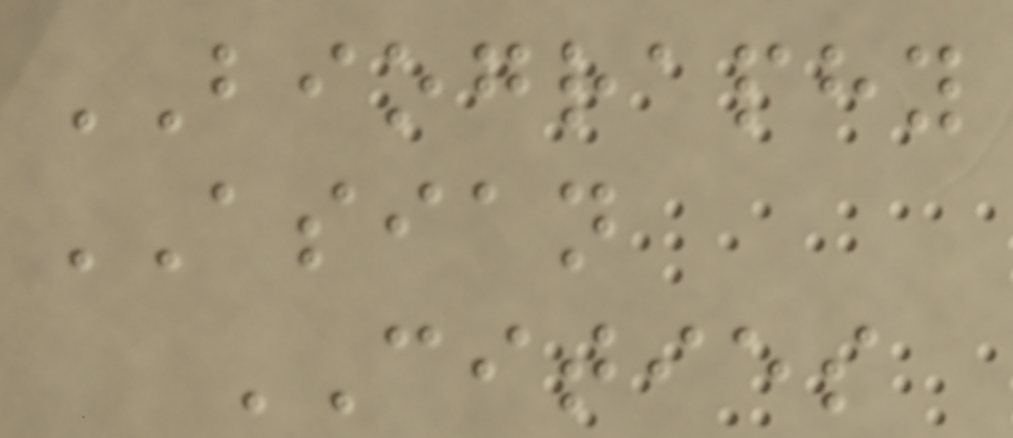BIOGRAPHY
ASIAN
CITIES
